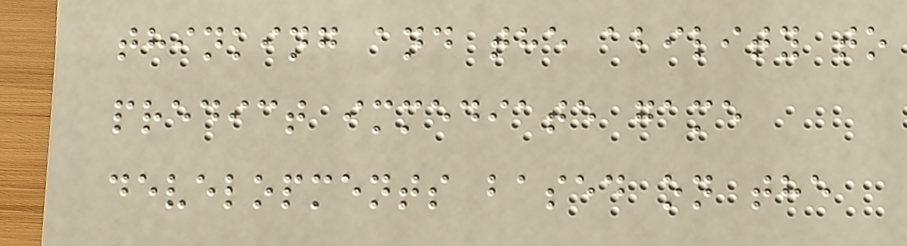thinking and the ability to
predict immediate game
developments based on the
